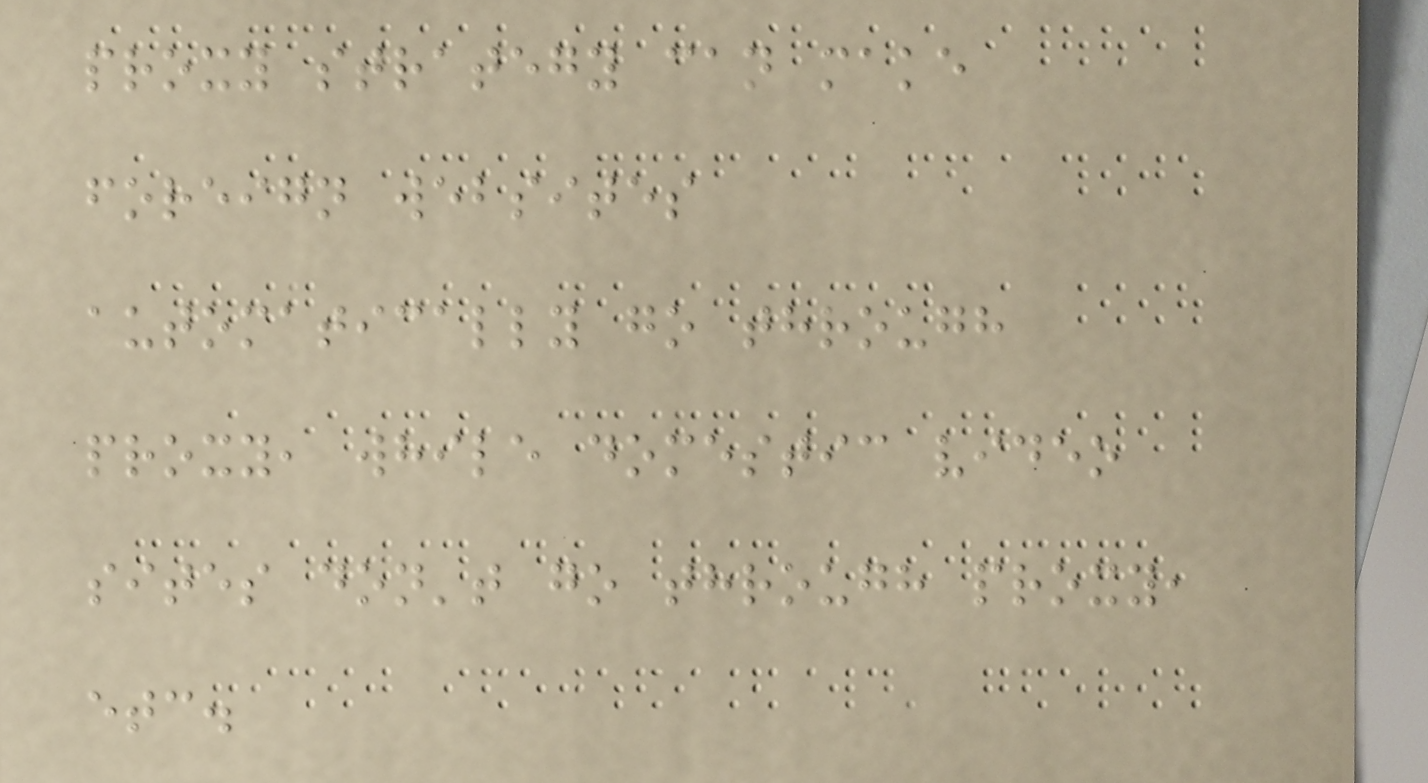proxy strategy can make
foreign websites
automatically go through
proxy, while domestic video
sites don't go through proxy,
etc.
